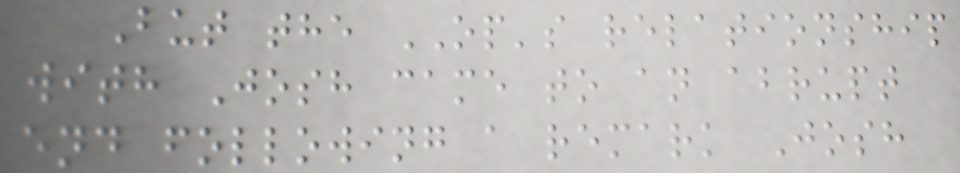But the OP's relationship
with Josh came to an abrupt
end following a remark Josh
